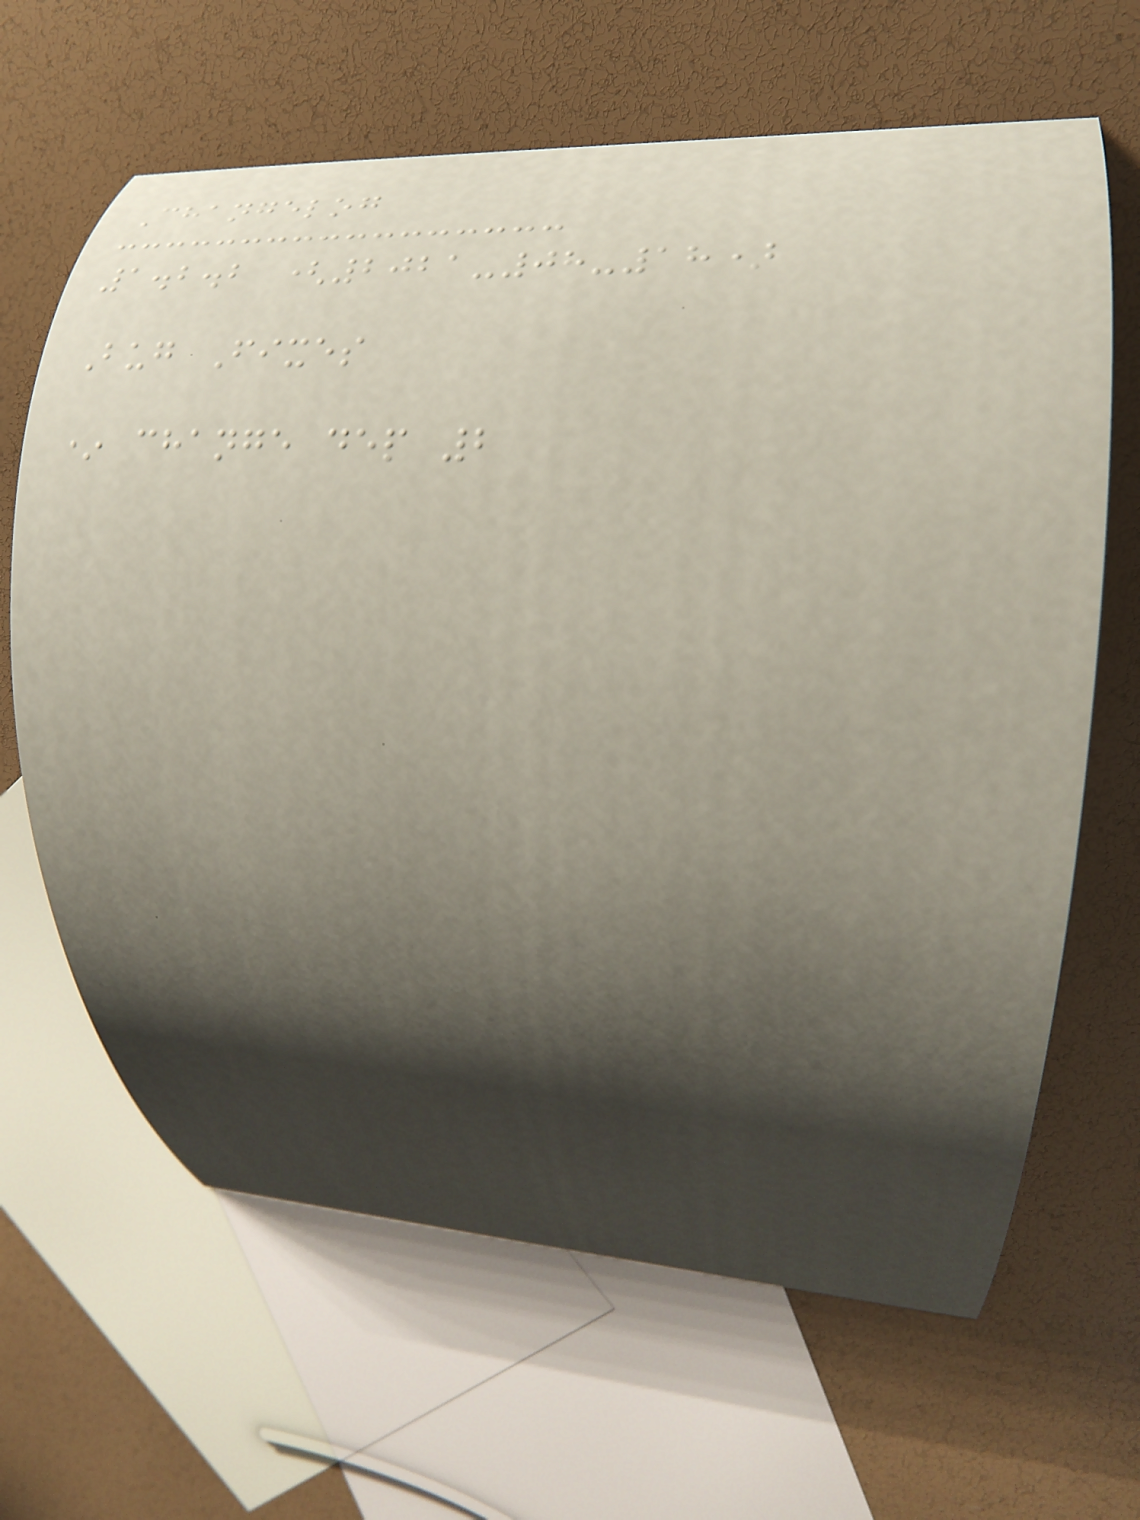Changelog
1.2.2 (2021-08-18)
Bug Fixes
* change dep 2
